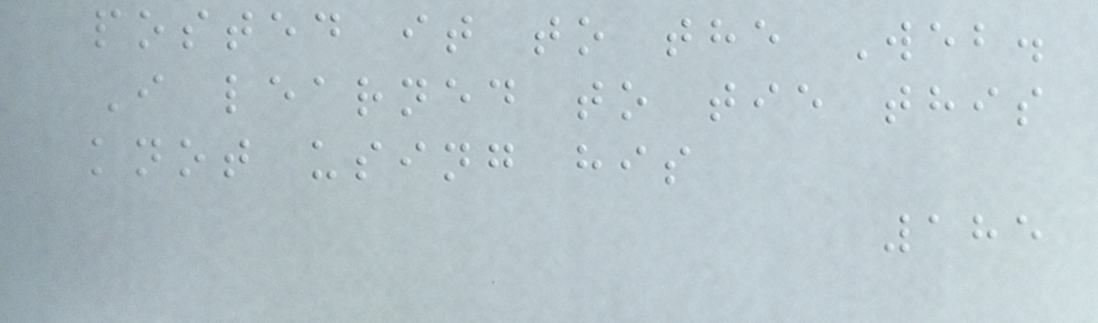posted it to the Web.
I learned to tie this
knot using his
185
